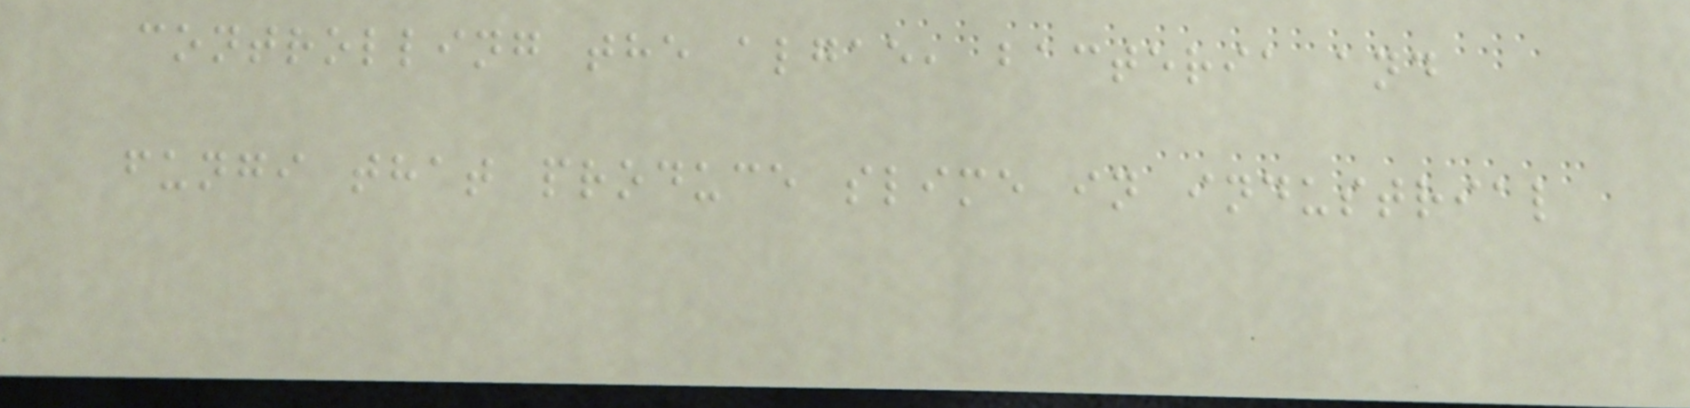controlling the algae, bacteria and
fungi that produce slime in industrial
